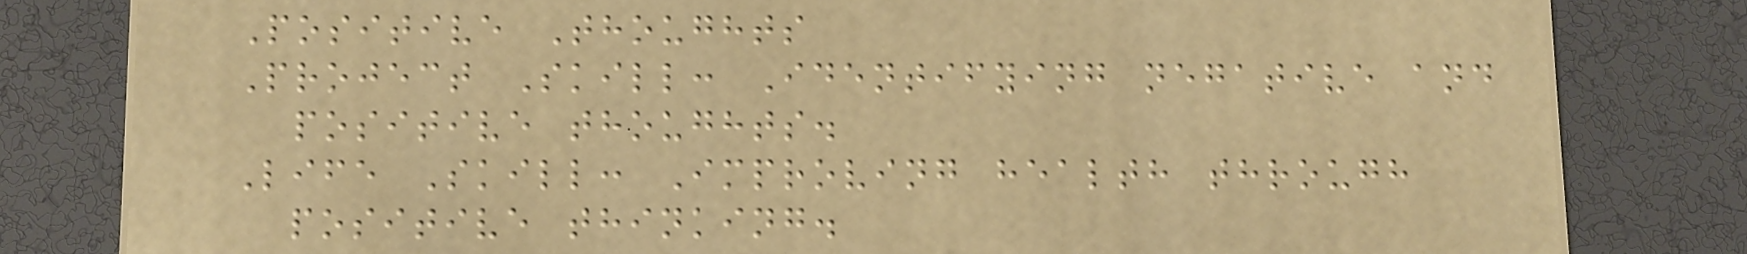Positive Thoughts
Project Skill: Identifying negative and
positive thoughts.
Life Skill: Improving health through
positive thinking.
